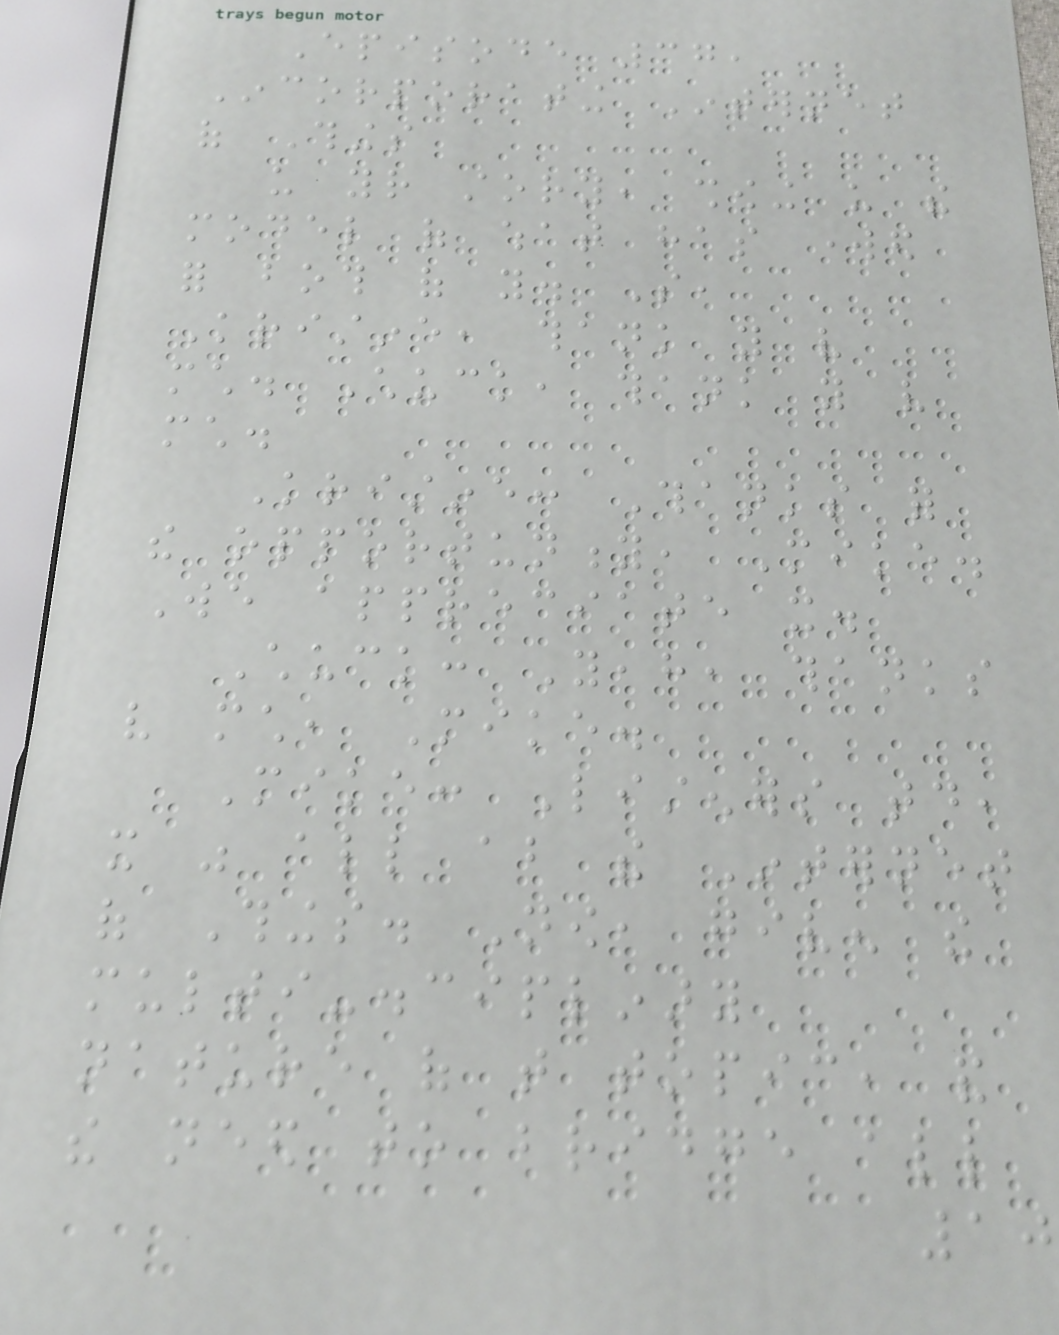Episode 37,
Incorporating Internet
of Things
us your story, showing us the
model of what has worked
for both of you. So,
Kristine, thank you very
much. Chuck, thank you very
much.
Kristine: Thanks for
the opportunity, Mike.
We appreciate it.
Chuck: Yeah, thanks
very much, Mike.
Mike: Listeners today,
it was all about the Internet
of Things. Now, given the
multi-disciplinary
nature of that topic, and
the need to bridge all
10
